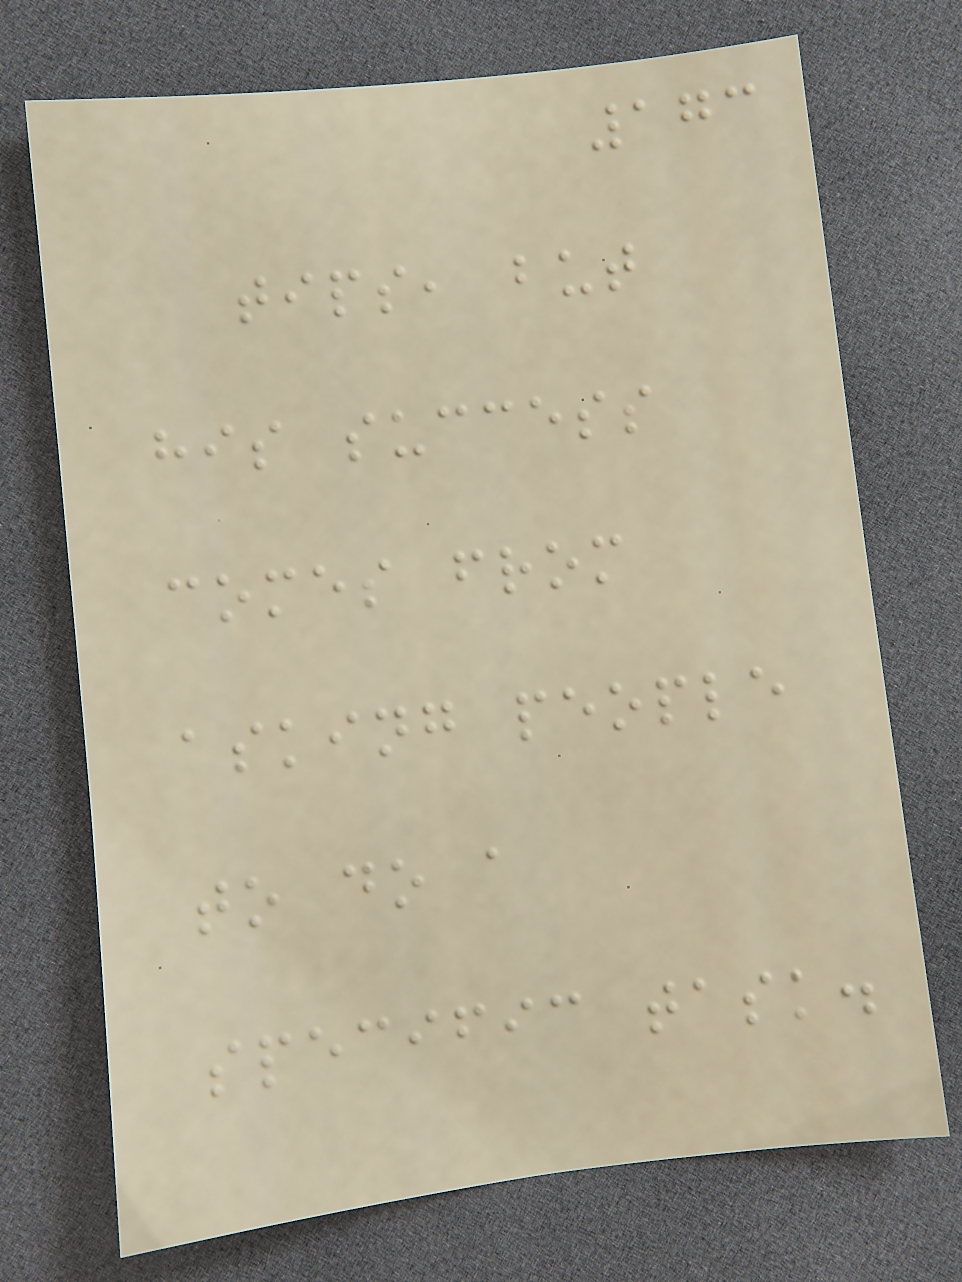173
tips, but
his success
comes from
asking people
to do a
specific task.
